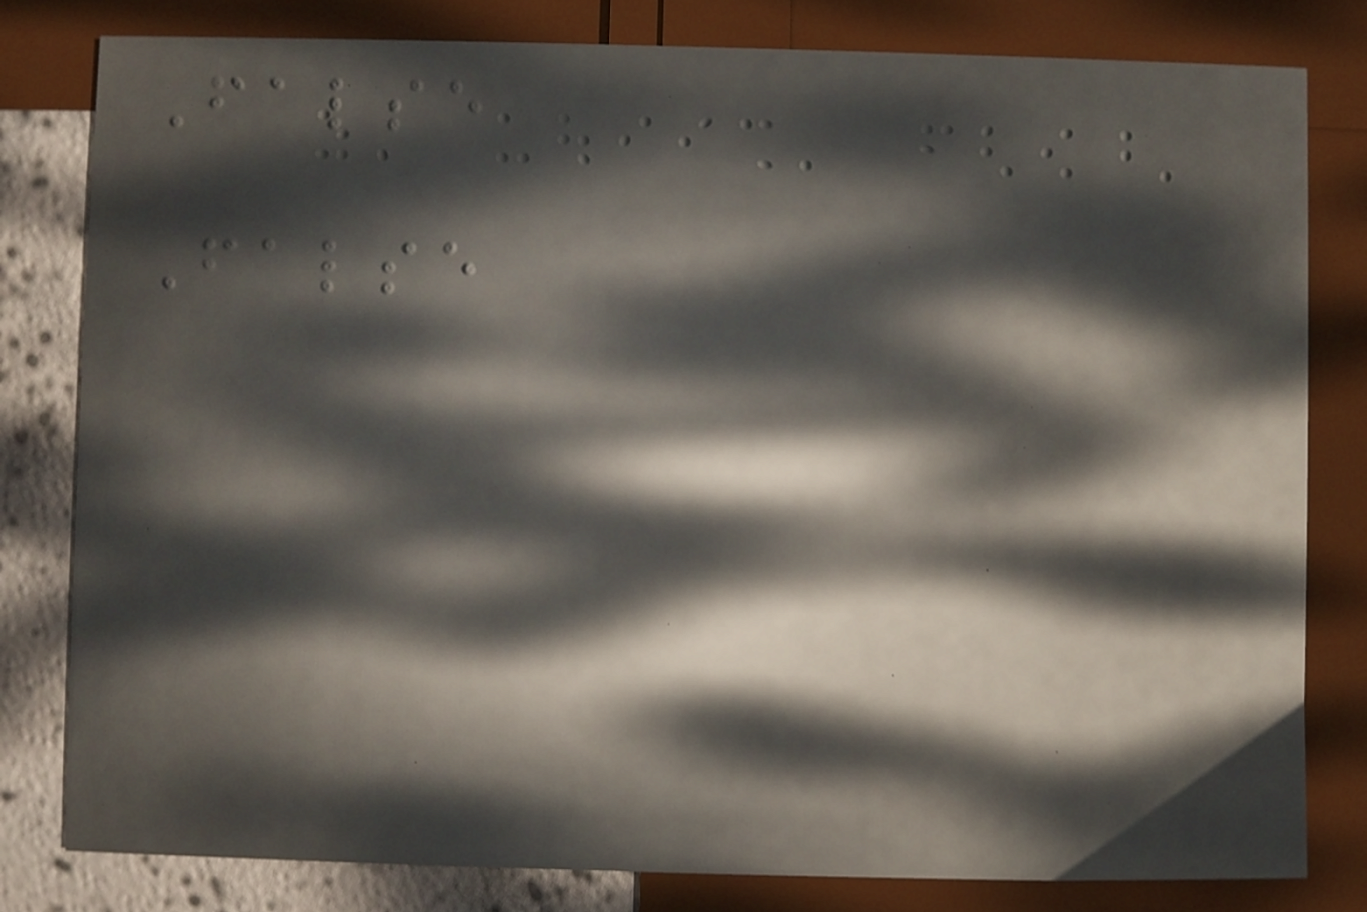False
False
